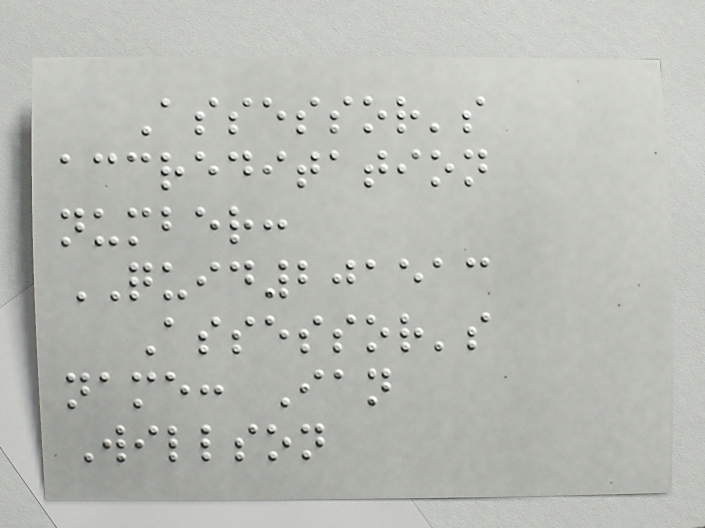Assessor's
accreditation
number:
QUID201513
Assessor's
name: Ian
Willson
